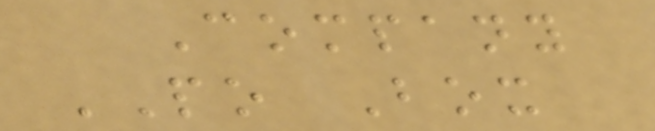Company
PO Box
